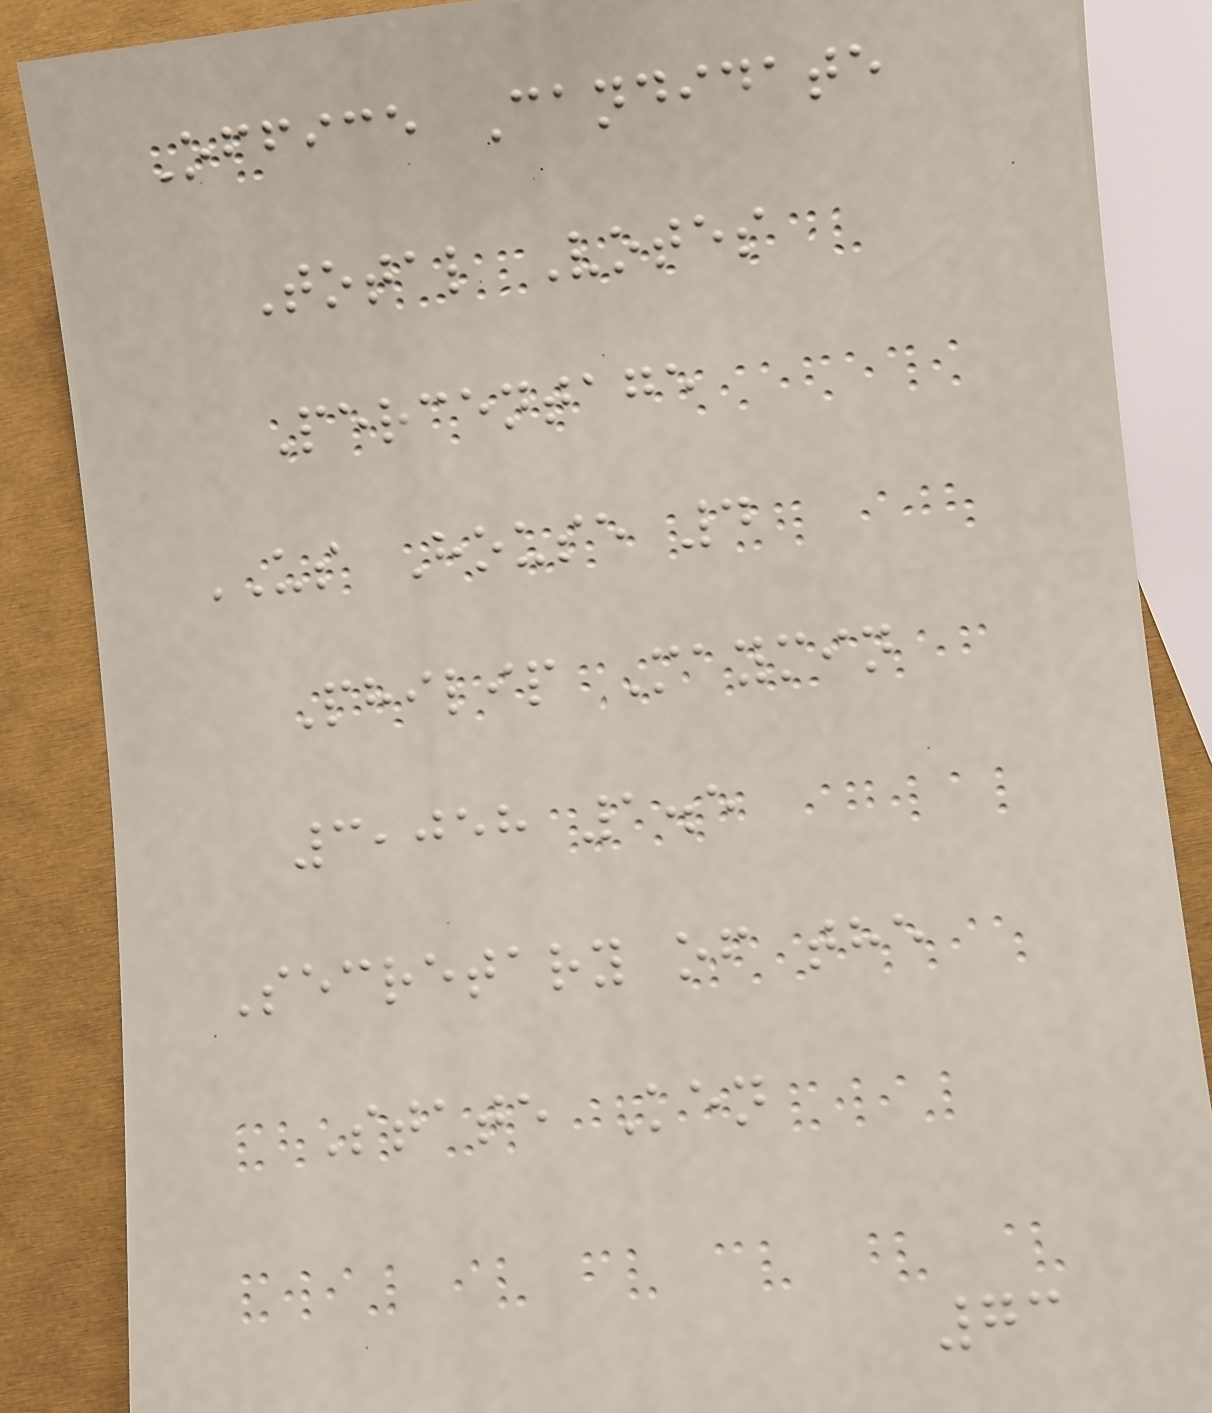Office Candidate
Total Votes
Percentage
US House 4
Philip Maymin
3,058 1.5
Secretary of the
State Ken
73
